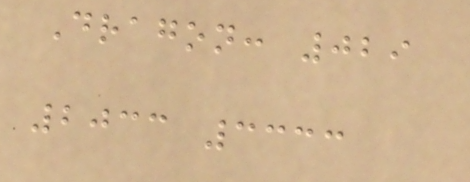Dragon: 029
2033 3333
